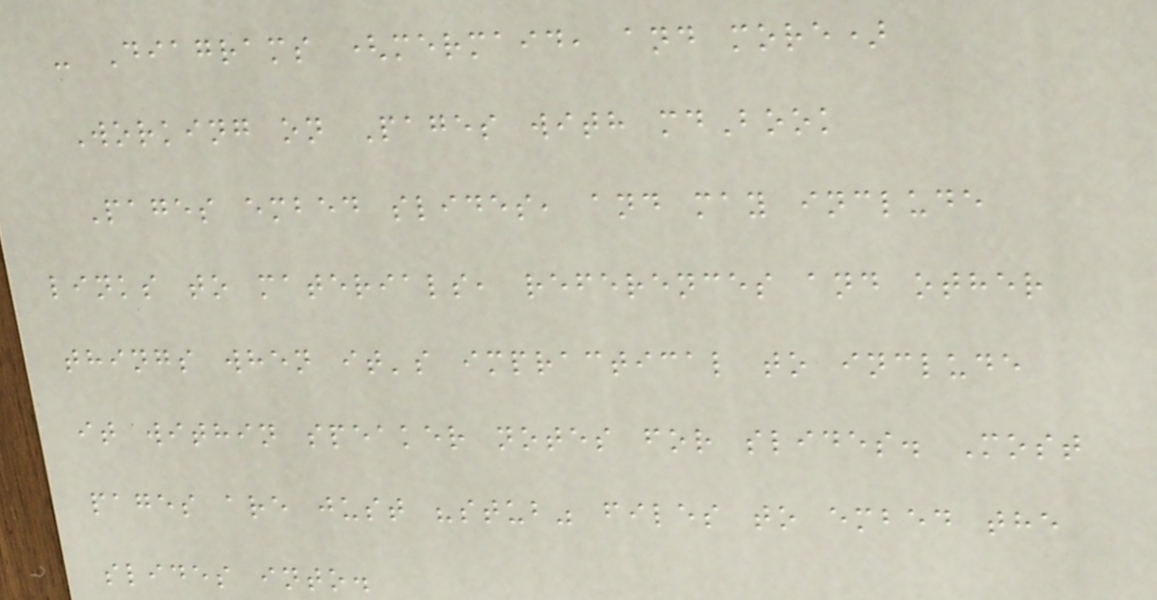- Diagrams (mermaid, and more)
Working on Pages with mdBook
Pages embed slides, and may include
links to materials, references and other
things when it's impractical to include
it within speaker notes for slides. Most
pages are just "stub" files to embed the
slides into.
